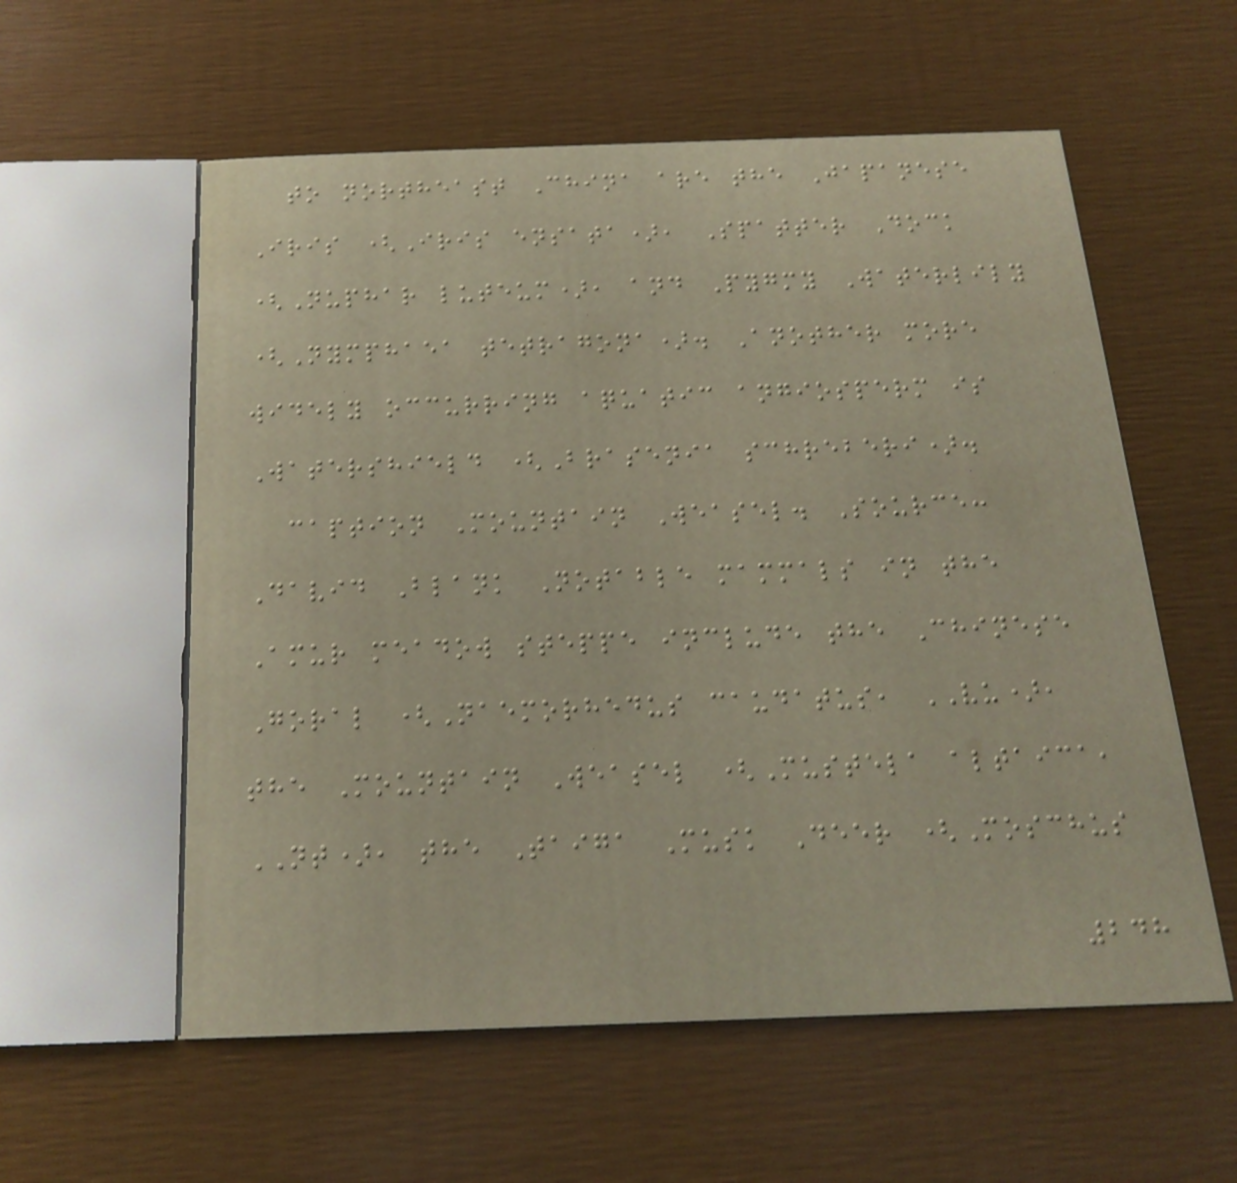to northeast China are the Japanese
Iris (Iris ensata), Spatter Dock
(Nuphar luteum), and Pygmy Waterlily
(Nymphaea tetragona). Another more
widely occurring aquatic angiosperm is
Watershield (Brasenia schreberi).
caption Mountain Weasel. Source:
David Blank Notable mammals in the
Amur meadow steppe include the Chinese
Goral (Naemorhedus caudatus, VU),
the Mountain Weasel (Mustela altaica,
NT), the Taiga Musk Deer (Moschus
248
